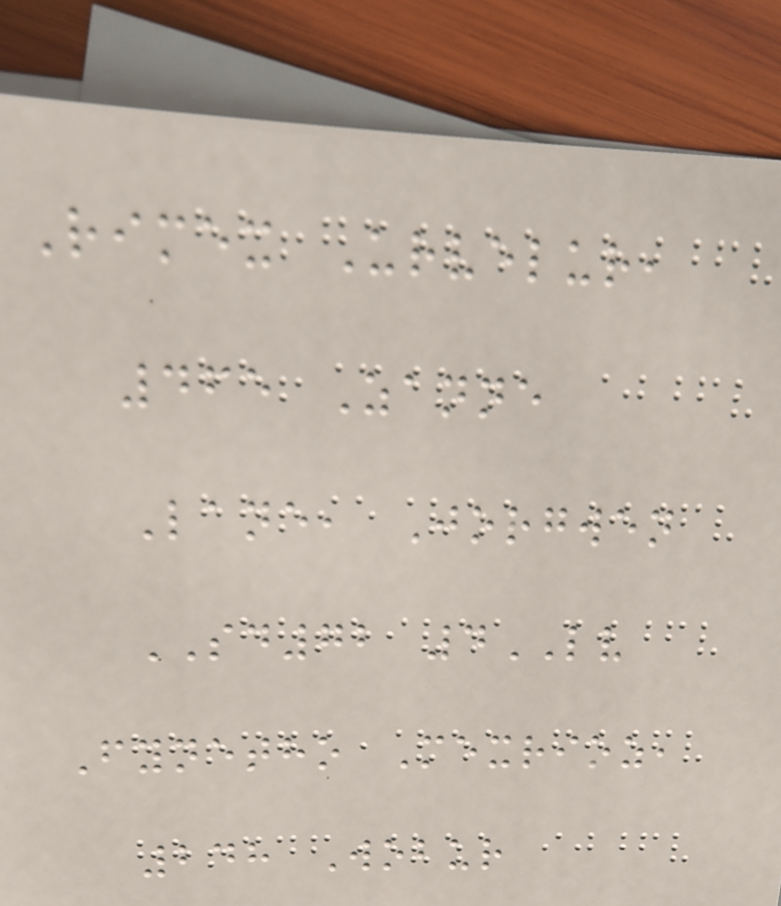Rimex Urvelur,
465 Zanne
Lane, Jorgwen
SD72 4LV
Fynetho Mexrioz,
248 Wobur
